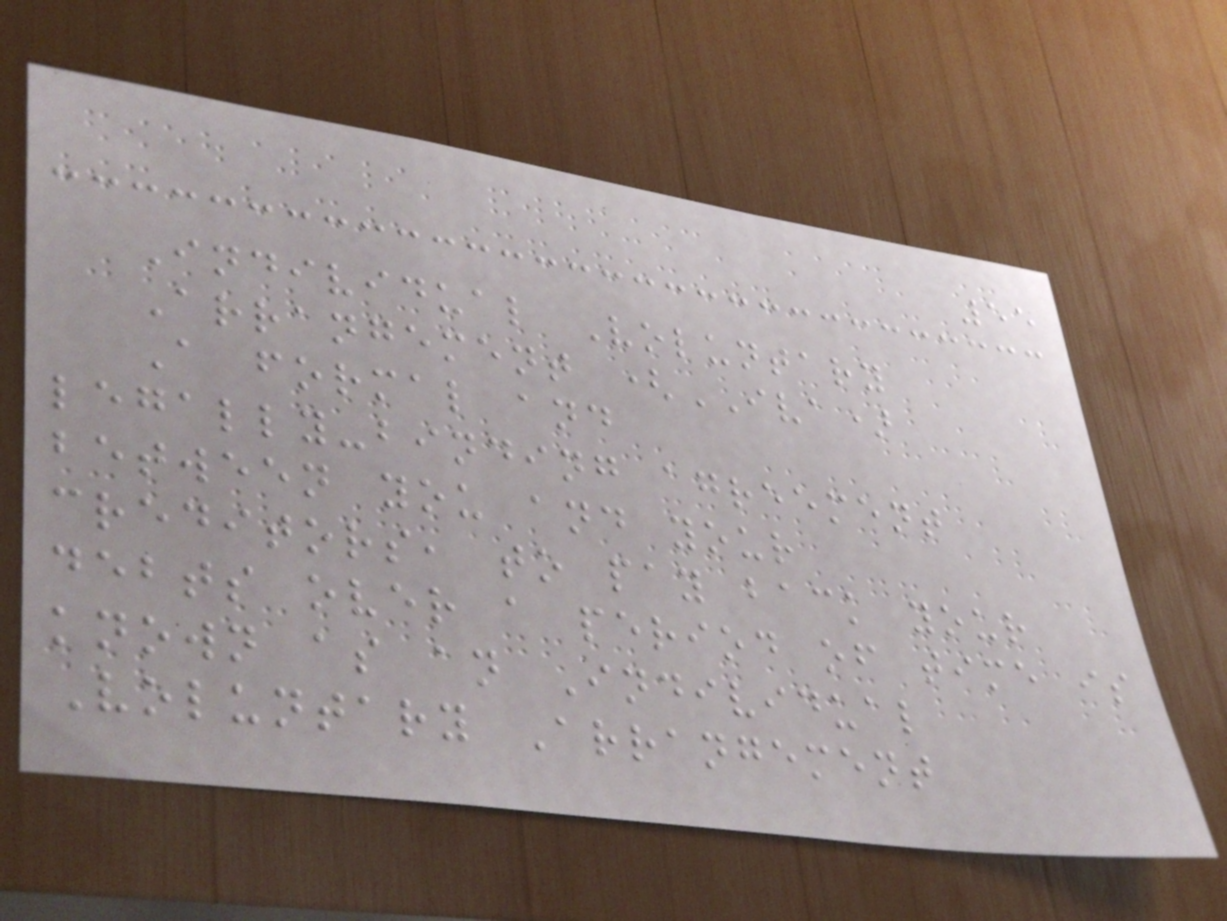55
Individual Voluntary
Arrangement (IVA)
A formal and
legally-binding agreement
between you and your
creditors, to pay back your
debts over a period of time is
known as an Individual
Voluntary Arrangement
